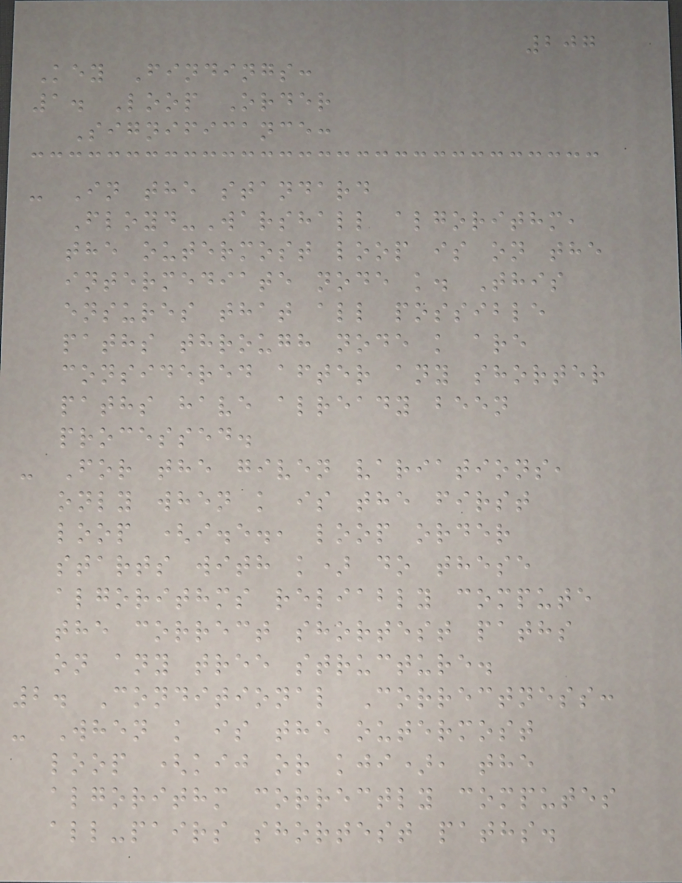207
Key Findings:
1. Loop Order
Significance:
- In the standard
Floyd-Warshall algorithm,
the outermost loop is on the
intermediate node k. This
ensures that all possible
paths through node k are
considered after any shorter
paths have already been
processed.
- For the given variations,
only when k is the first
loop (i.e., loop order
starts with k) do these
algorithms reliably compute
the correct shortest paths
on any tree structure.
2. Conditional Correctness:
- When k is the outermost
loop (kij or kji), the
algorithm correctly computes
all-pairs shortest paths.
